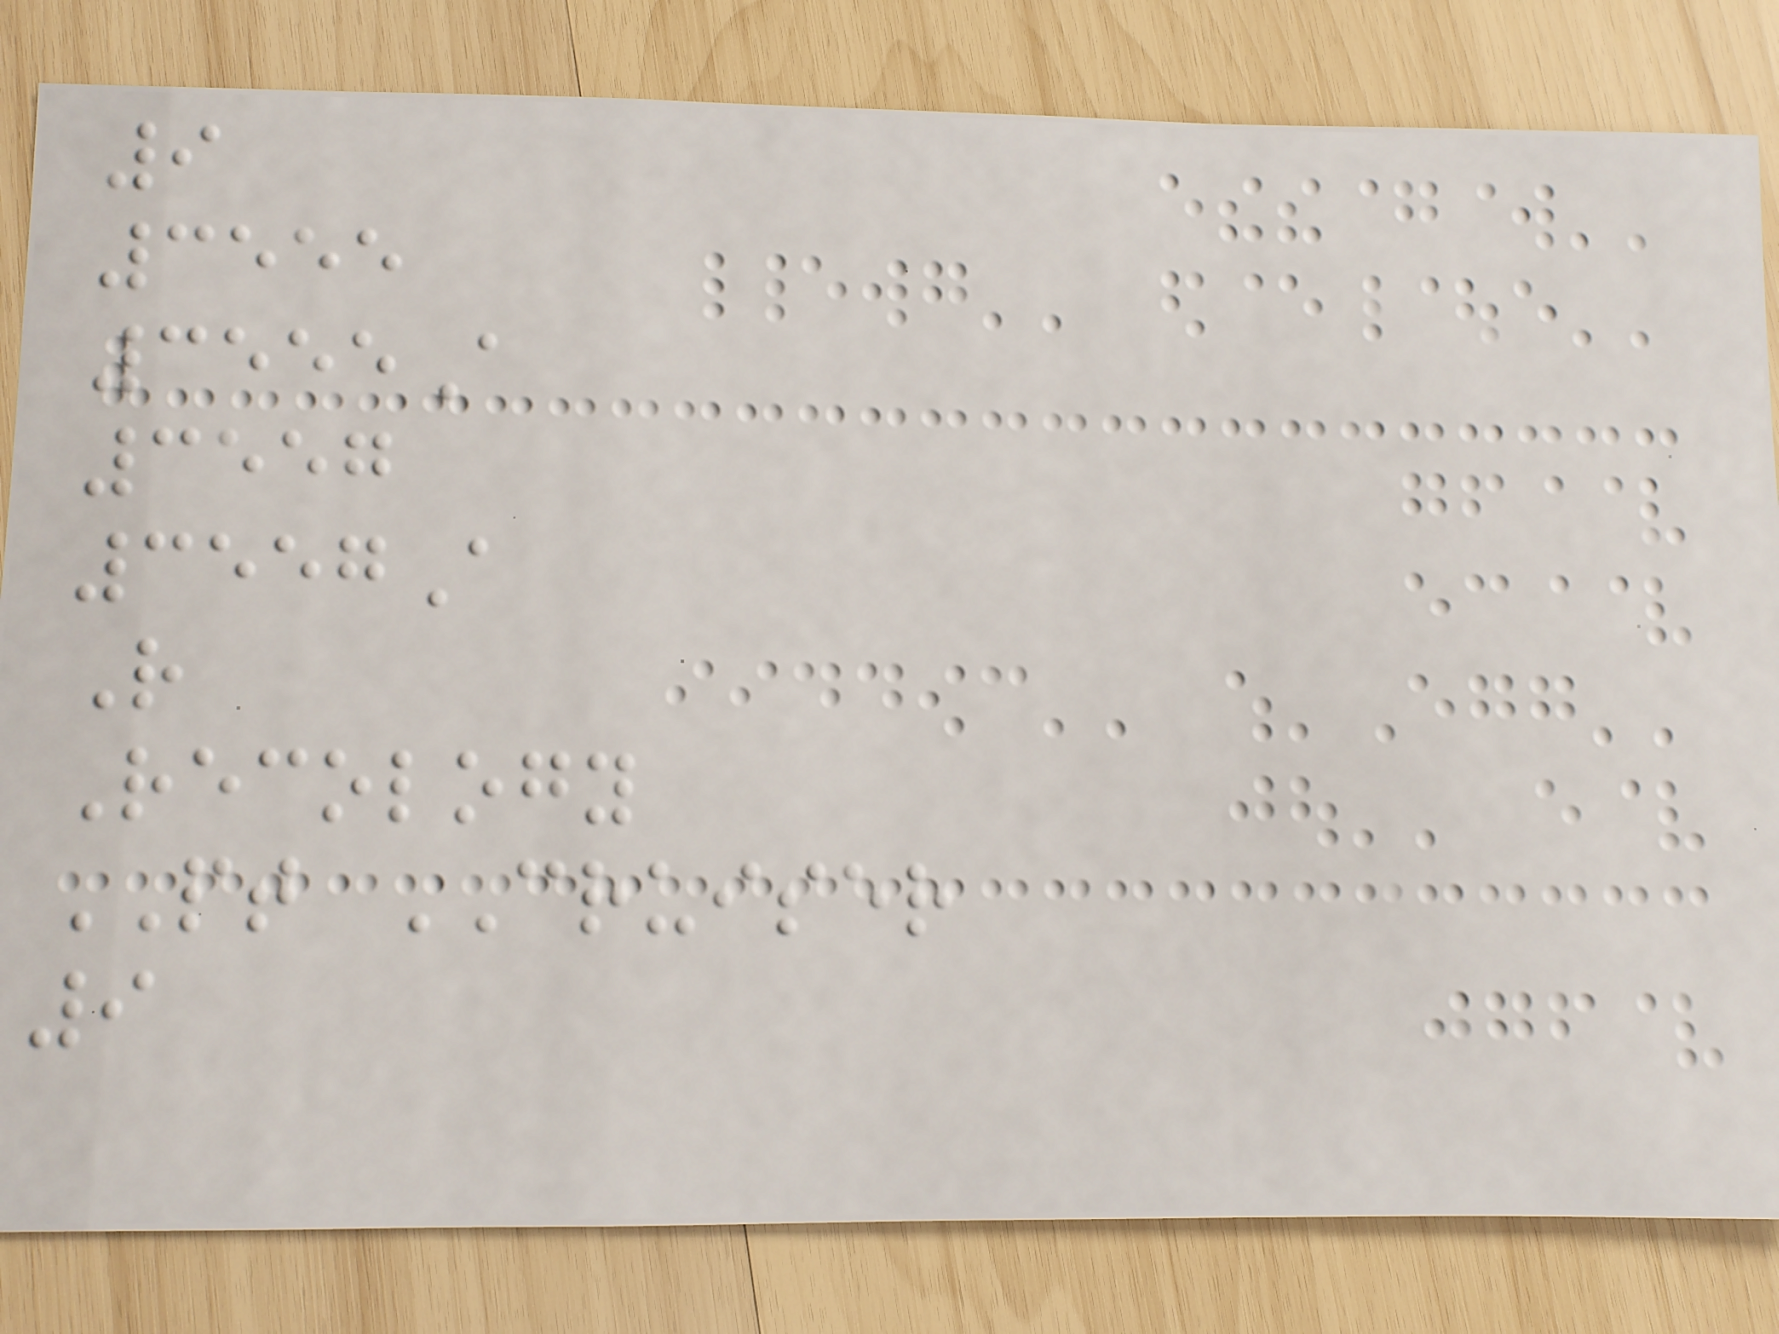9
3555
3555A
3557
3557A
R
Recology
PT CRUISER
9
